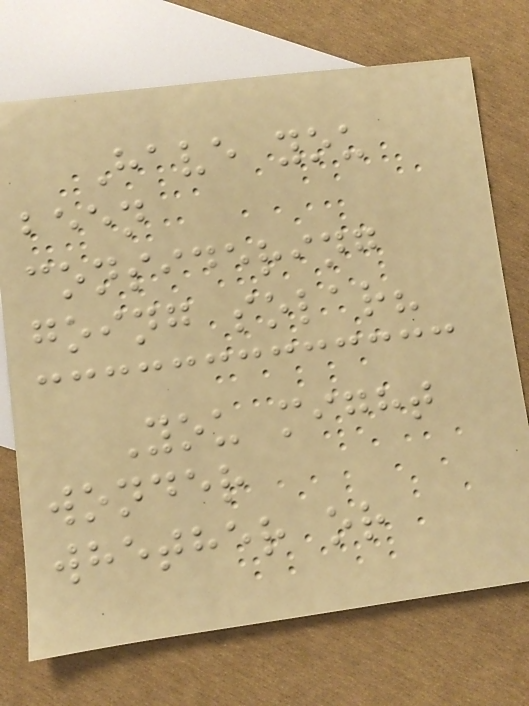Have you
been
considering
going solar?
You might
wonder
whether or
